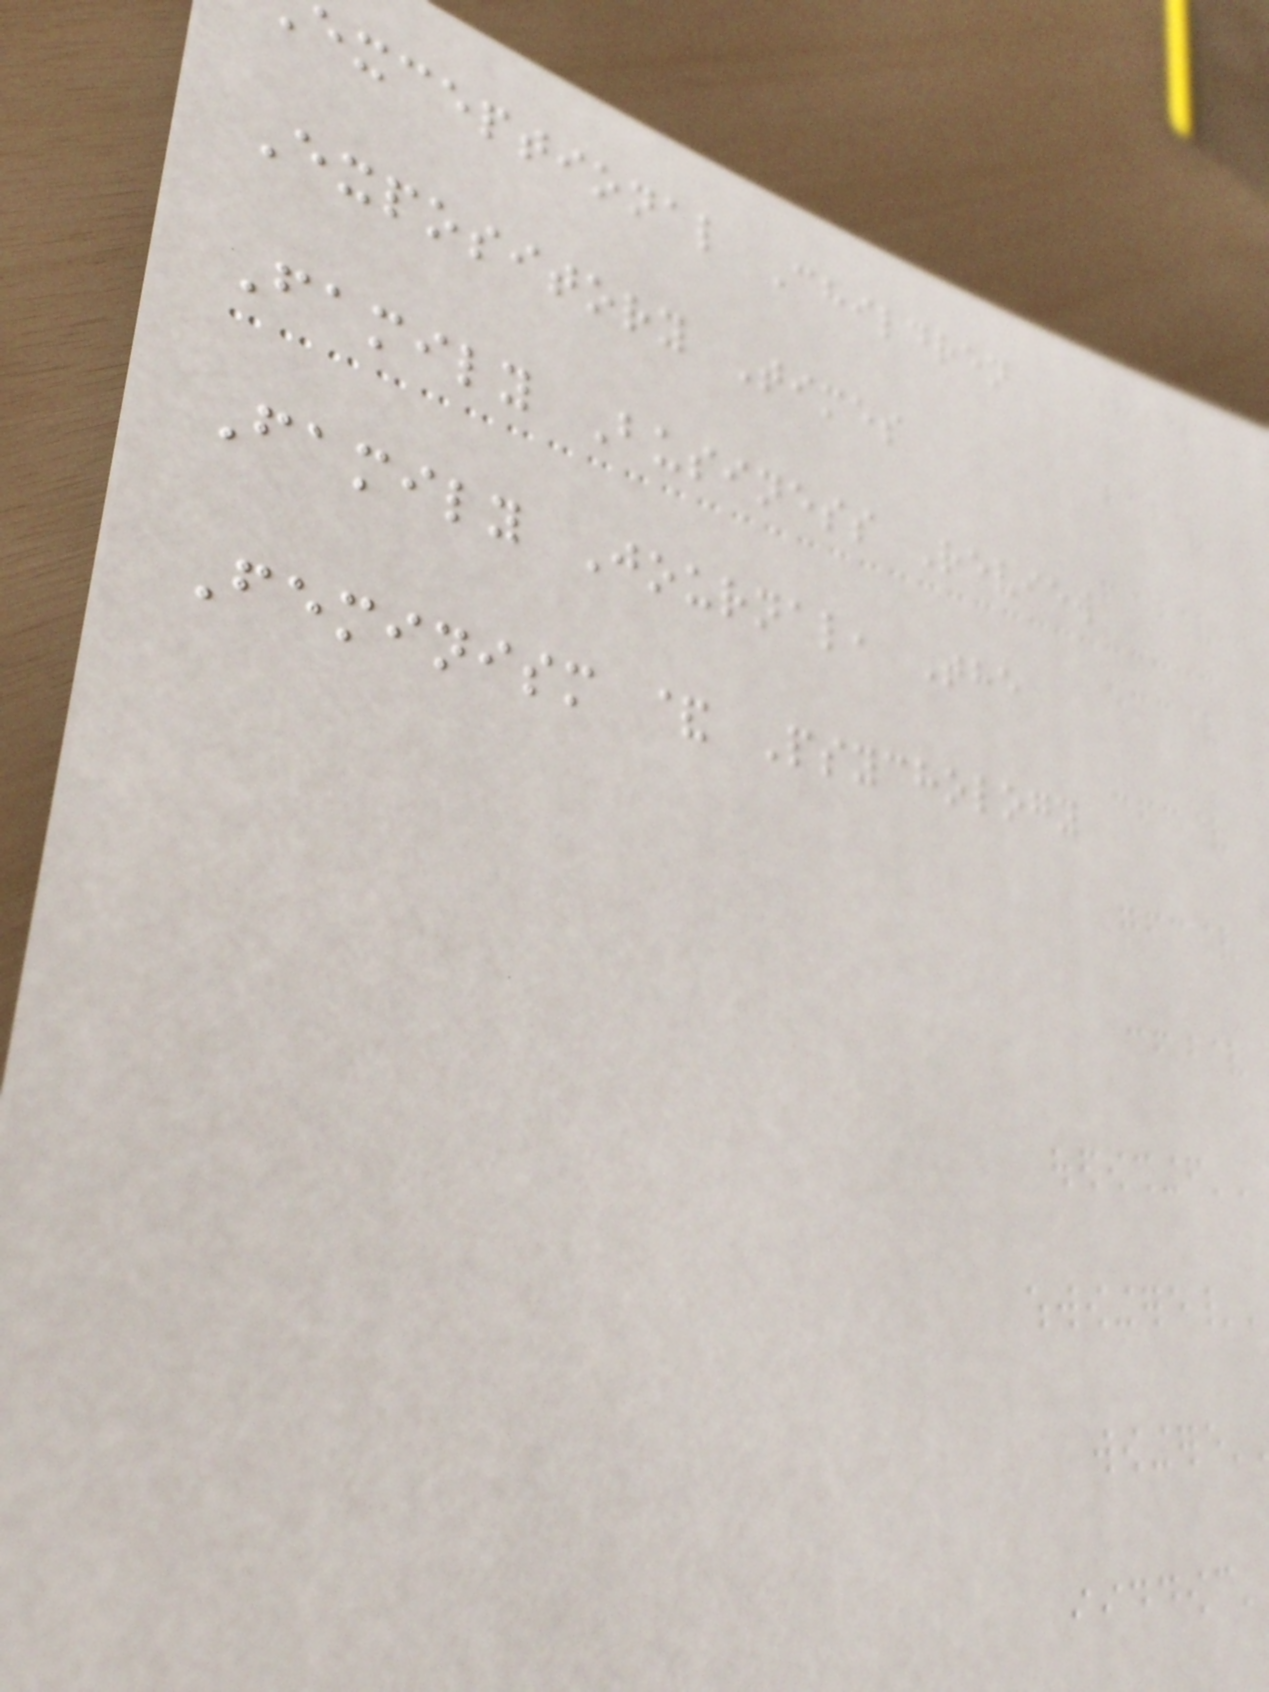exceptional Children
Expository Times
Family Business Review
Family Journal, The
Feminism & Psychology
